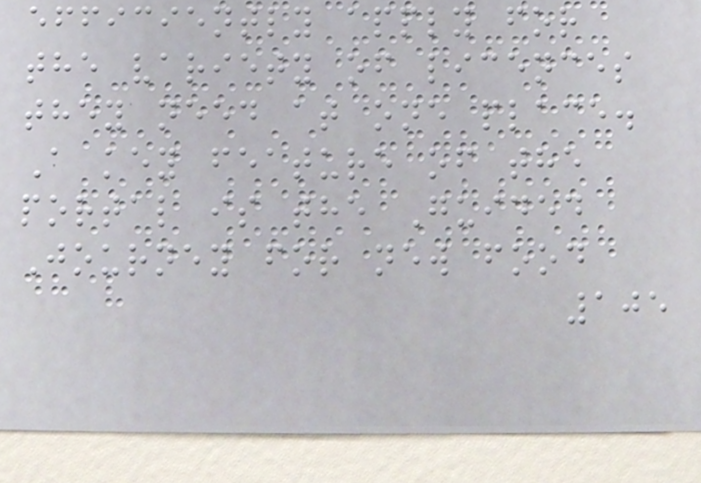efficiently apply for
the variety of licences
they need at one place.
A key feature of the
portal is the Guided
Journey for new food
105
